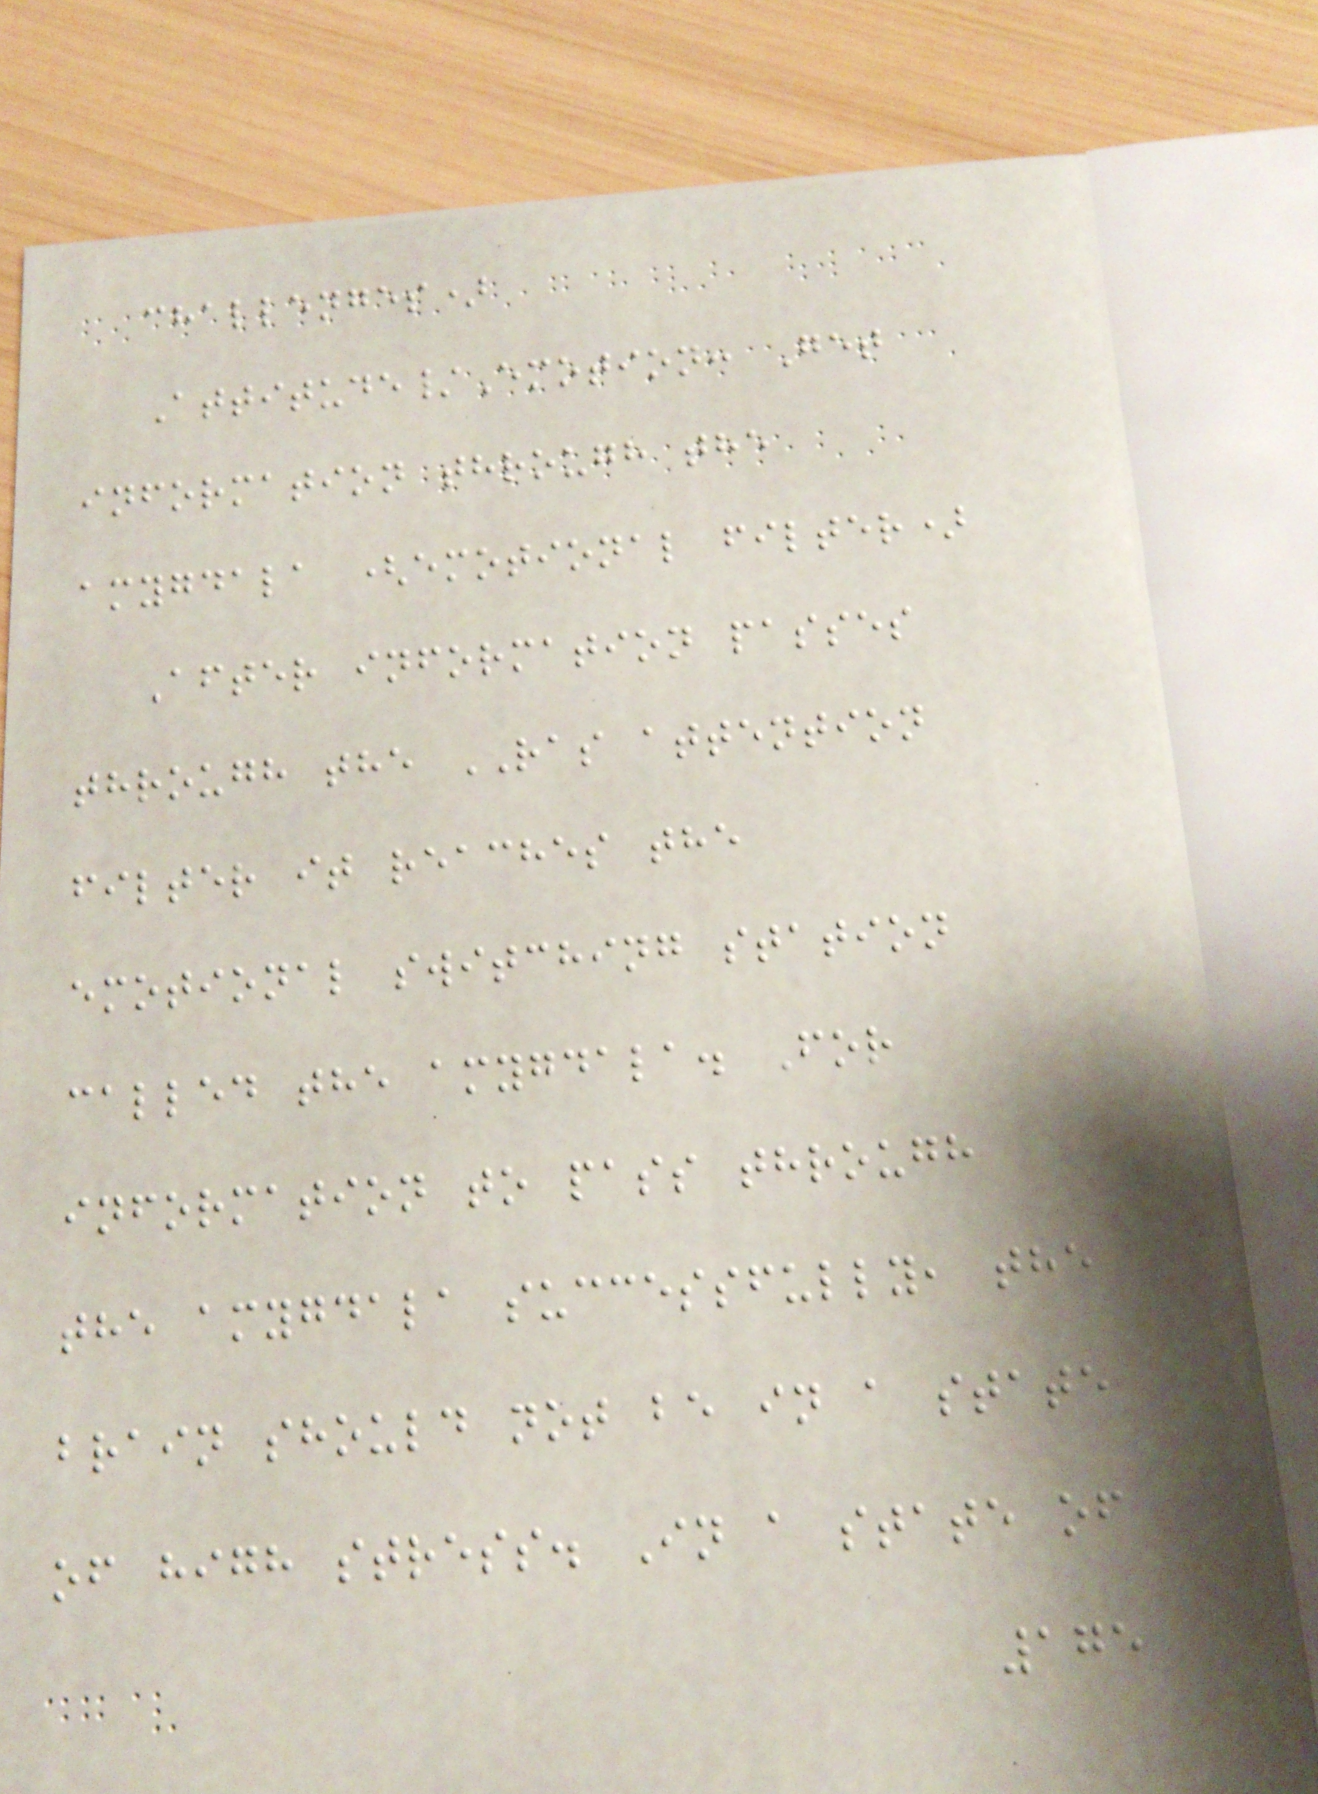challenges)
Attitude/Emotion: Get
information through the
amygdala (emotional filter)
After information passes
through the RAS attention
filter it reaches the
emotional switching station
called the amygdala. For
information to pass through
the amygdala successfully, the
brain should not be in a state
of high stress. In a state of
175
